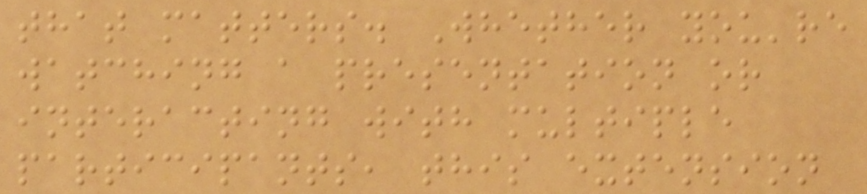that matters. Whether you're
watching a presentation or
interacting with multiple
participants, this extension
